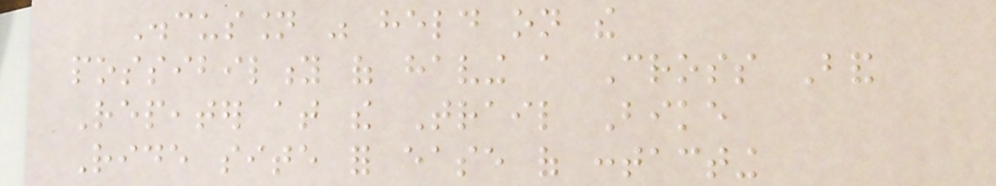Discussion was held on the
possibility of having a Cross Band
Repeater at the Trail Bike
Ride site for ease of contacting
